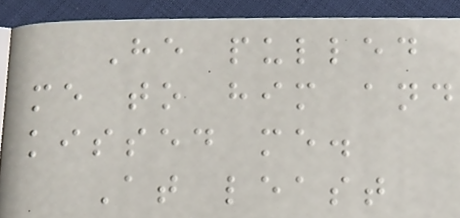He pulled
me to him and
kissed me.
At least
